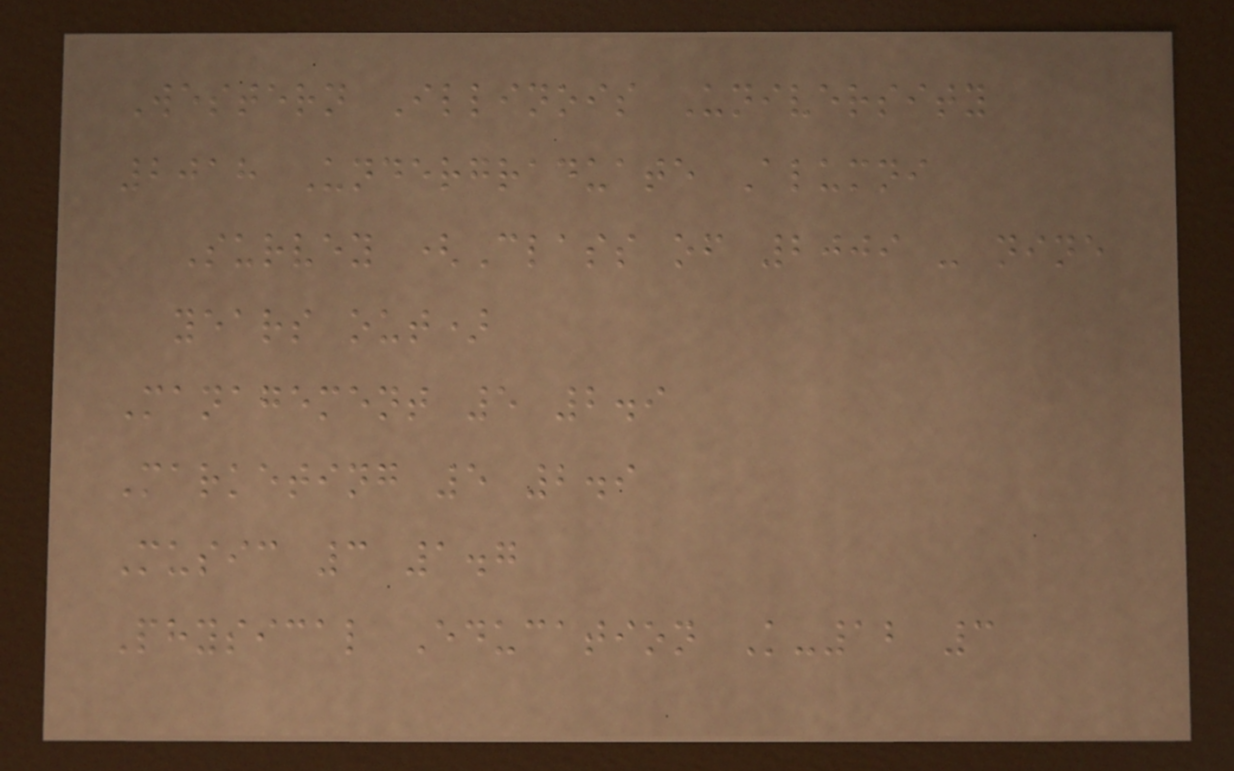Western Illinois University
2018 Undergraduate Alumni
Survey (Class of 2009 - nine
years out)
Management 5 2.9
Marketing 5 2.9
Music 3 1.7
Physical Education K-12 3
